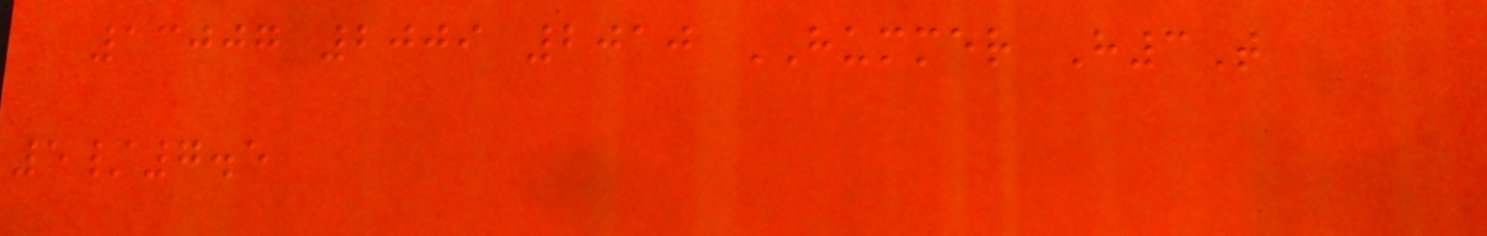13007 2009 2010 HUMMER H3T
5/7.5
